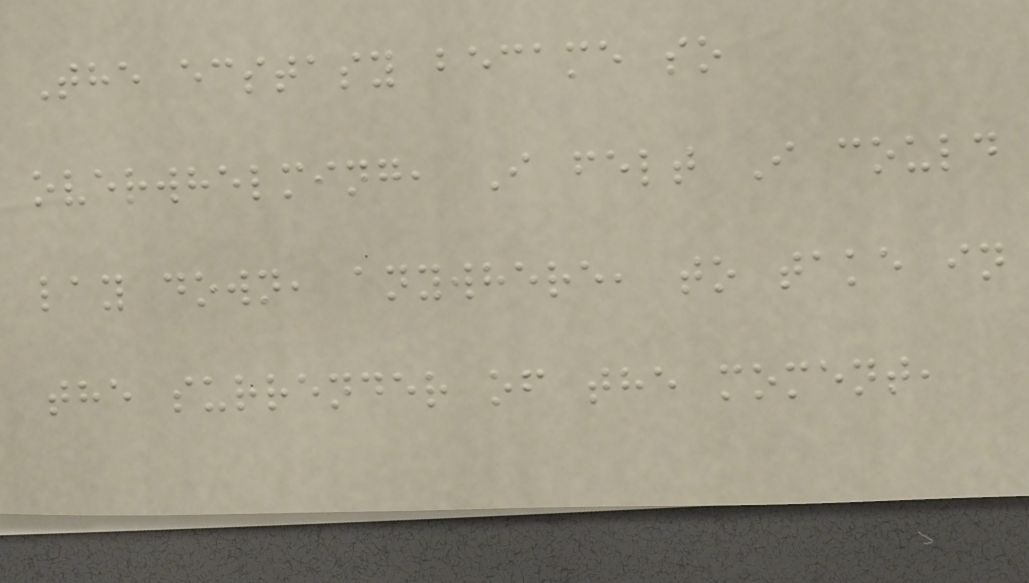The ecstasy became so
overwhelming, I felt I could
lay down, anywhere, to take in
the surrender of the moment,
